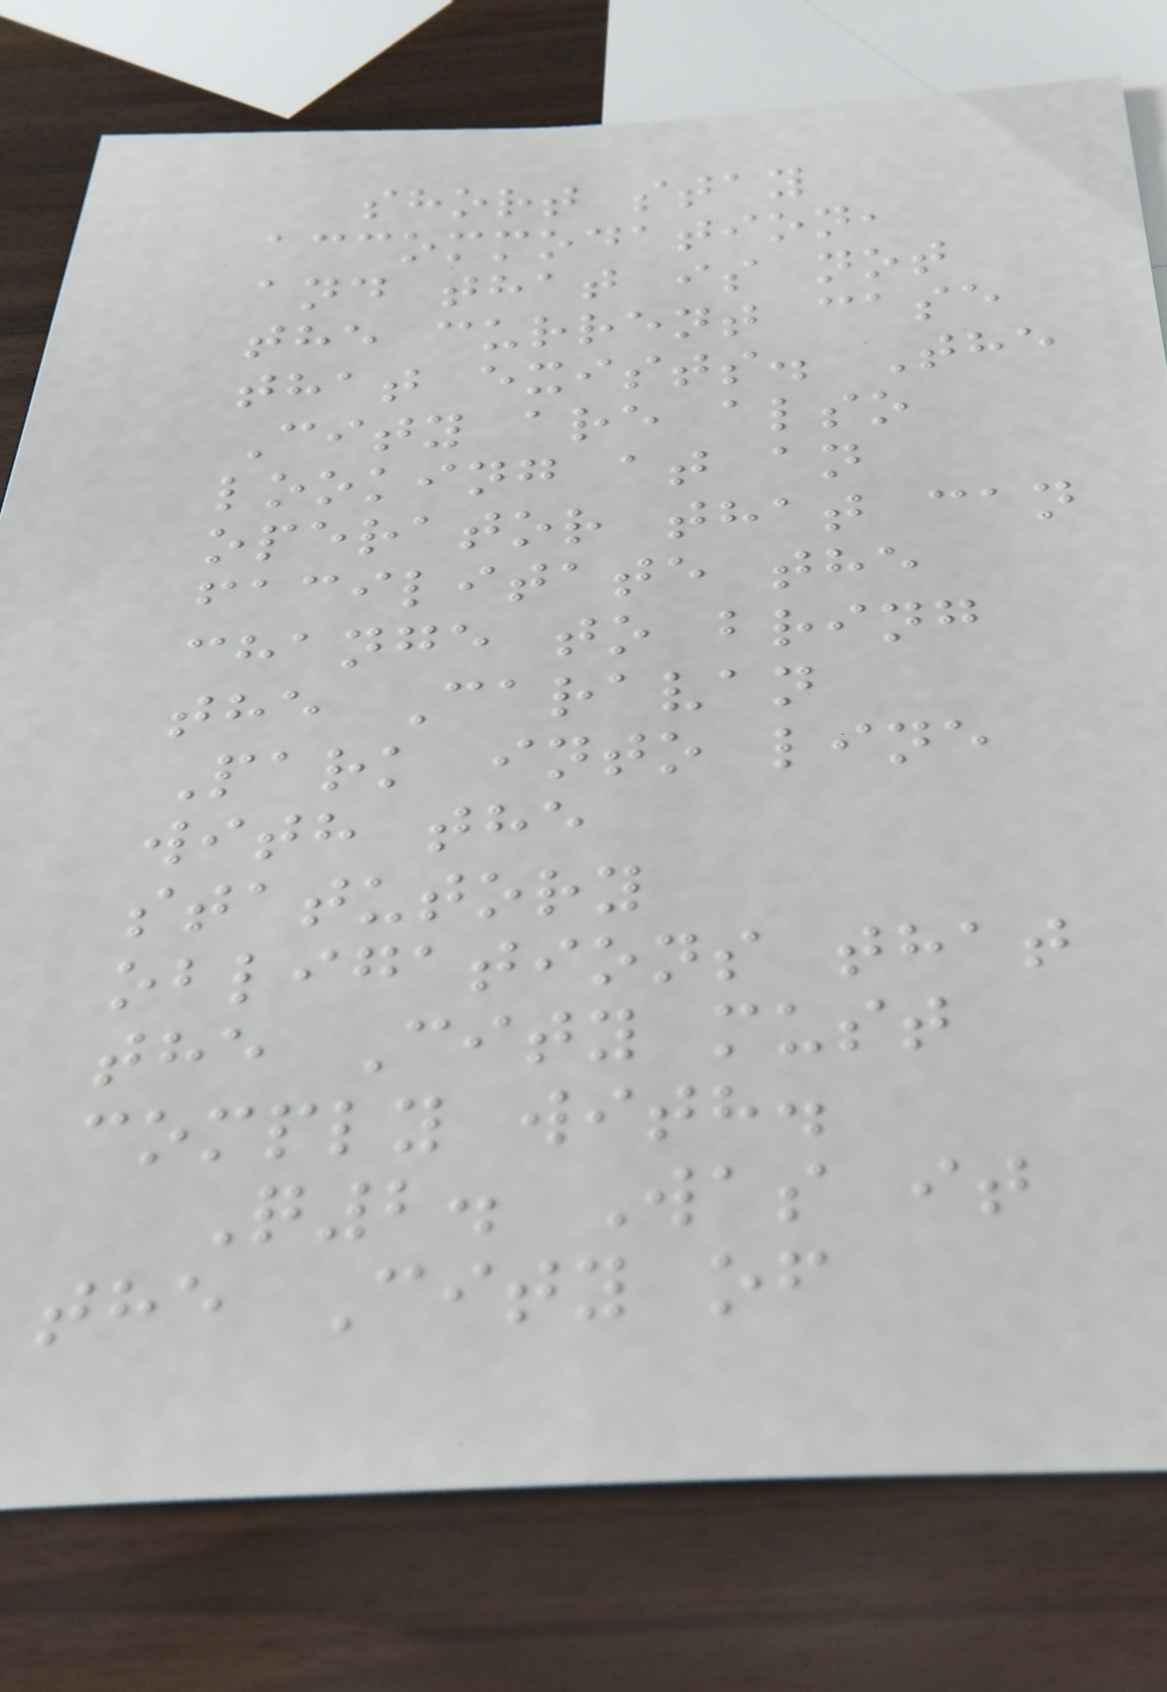short stay
accommodation,
and that is not
the current case
that exists. The
City are also
looking at an
operator that can
facilitate the
change to bring
the Caravan
Park into line
with the
statutory
obligations that
the City must
comply with.
Q2. Was it
the City of
